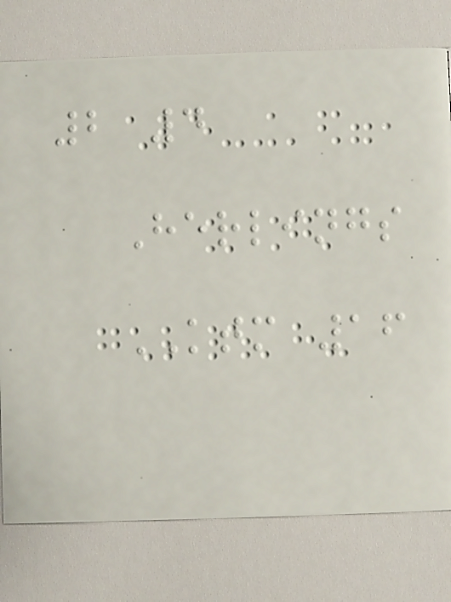2 4
Herlings
KTM 16
